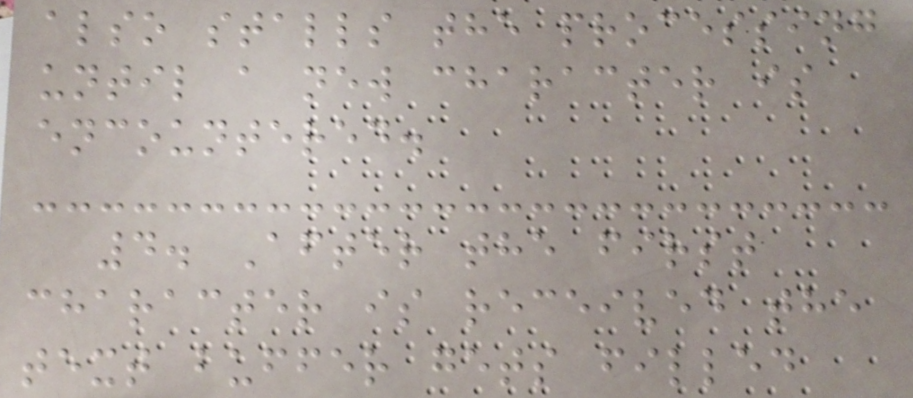also stalls the processing
until a new character is
encountered.
4. After the first
character is received the
text buffer gets filled
